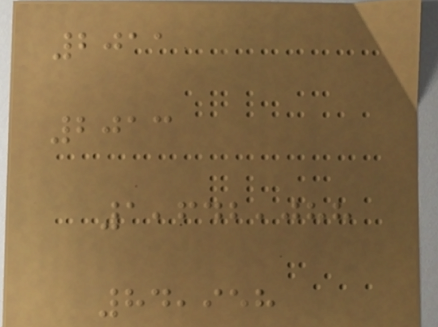2011
2013
1,642,088
84,958
